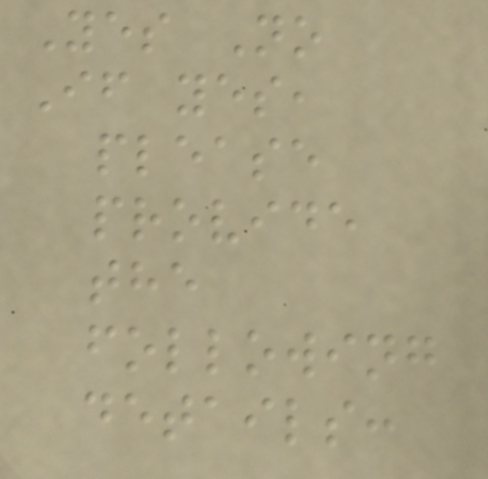Yes No
If yes,
please
provide
the
following
details:
